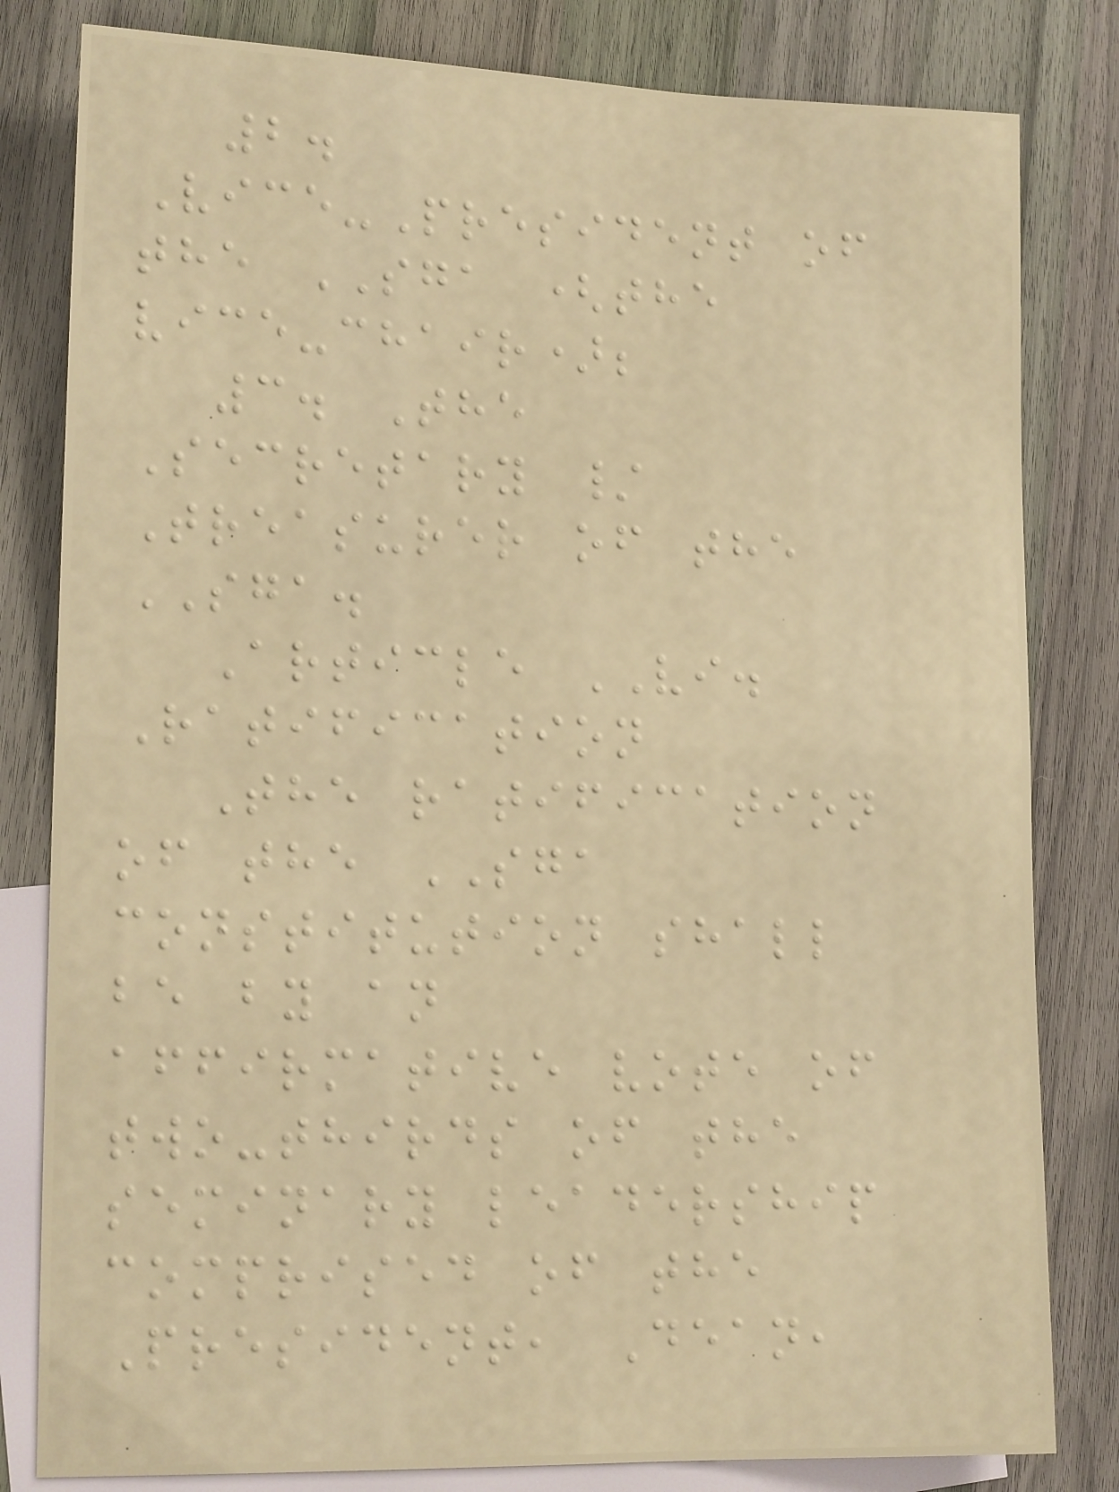2.
Vice-President of
the SGA (the
vice-chair);
3. The
Secretary /
Treasurer of the
SGA.
Article VI.
Ratification
The ratification
of the SGA
constitution shall
be by an
affirmative vote of
two-thirds of the
seminary leadership
comprised of the
President, Dean,
